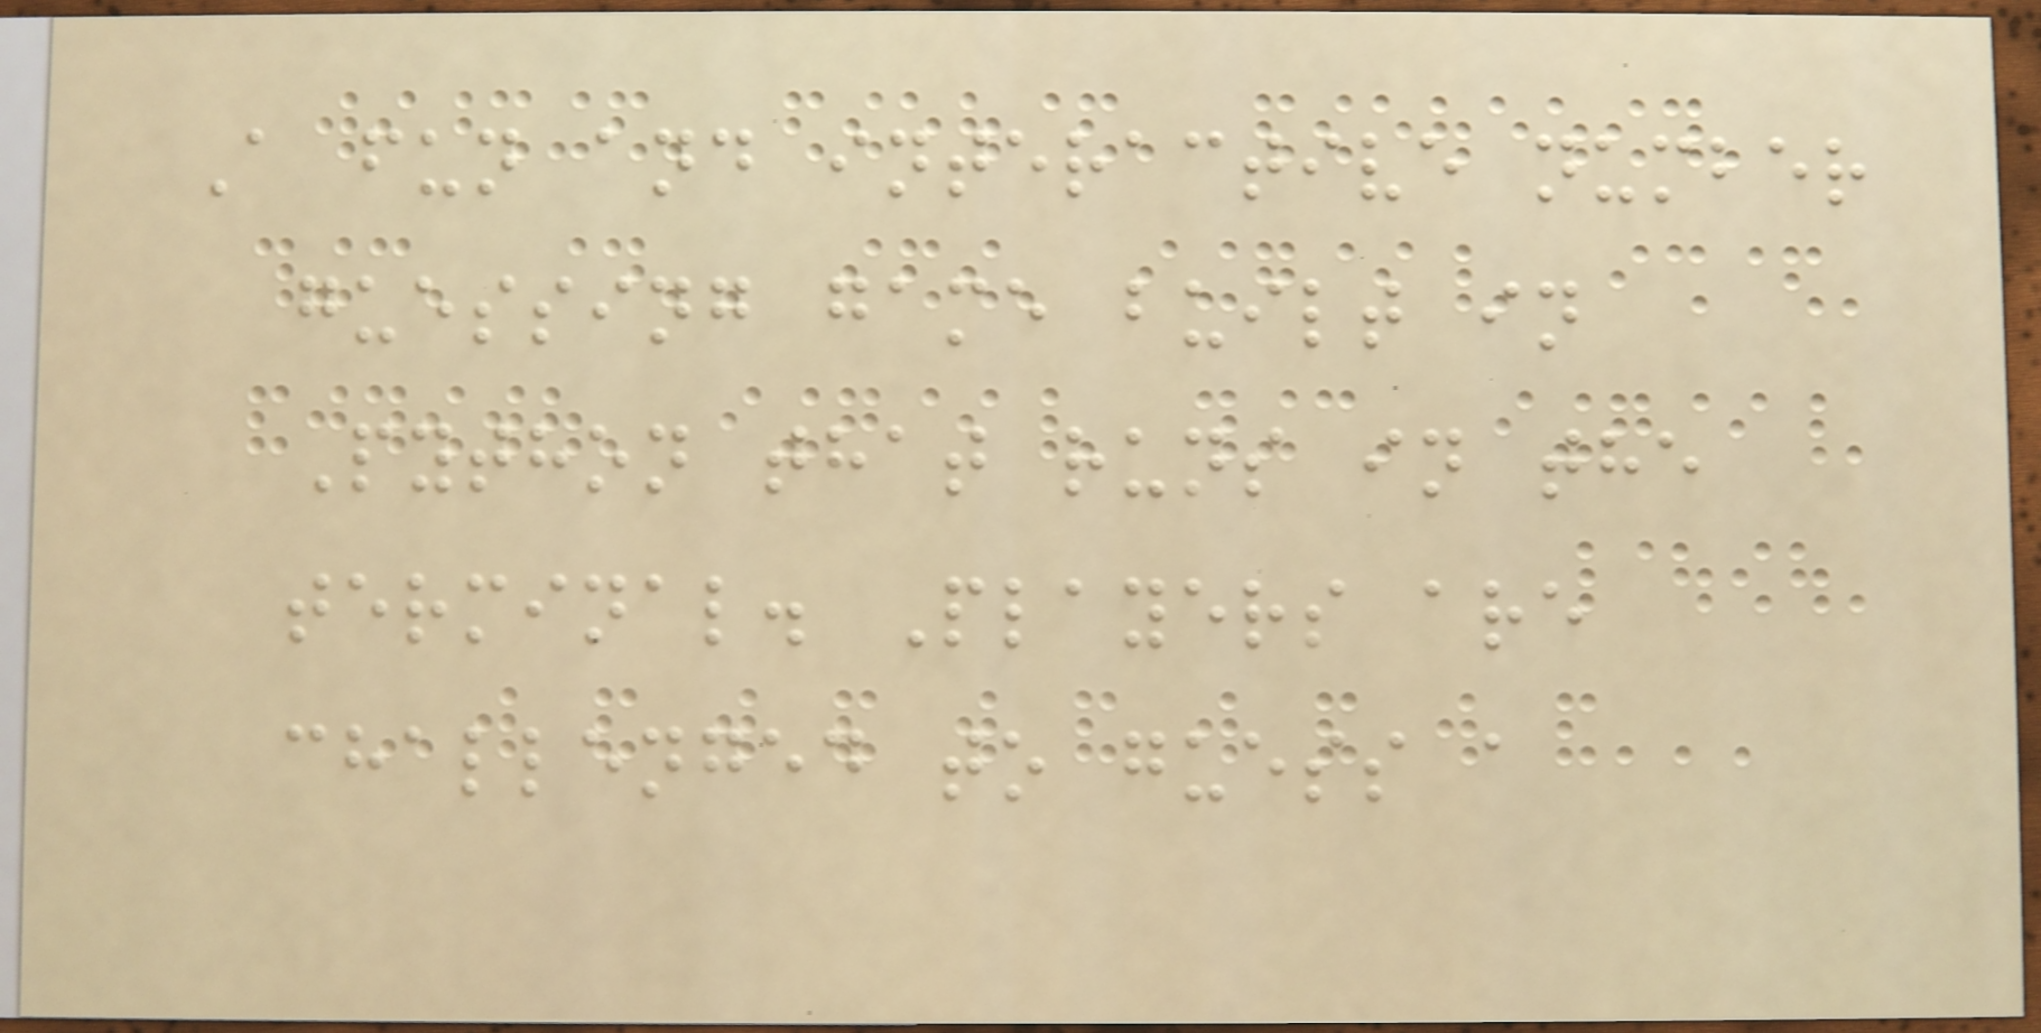A fun and interactive number
guessing game built in
Python that runs in the
terminal. Players are
challenged to guess a
